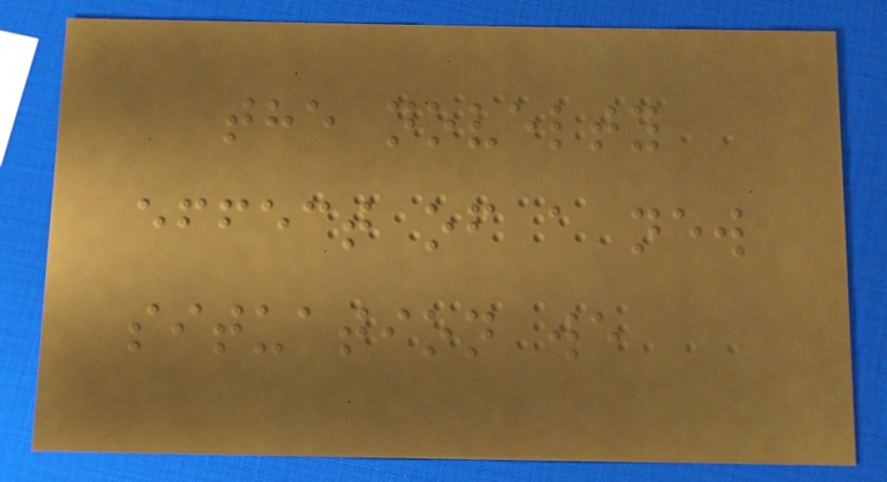the novelty
effect of a new
situation we
